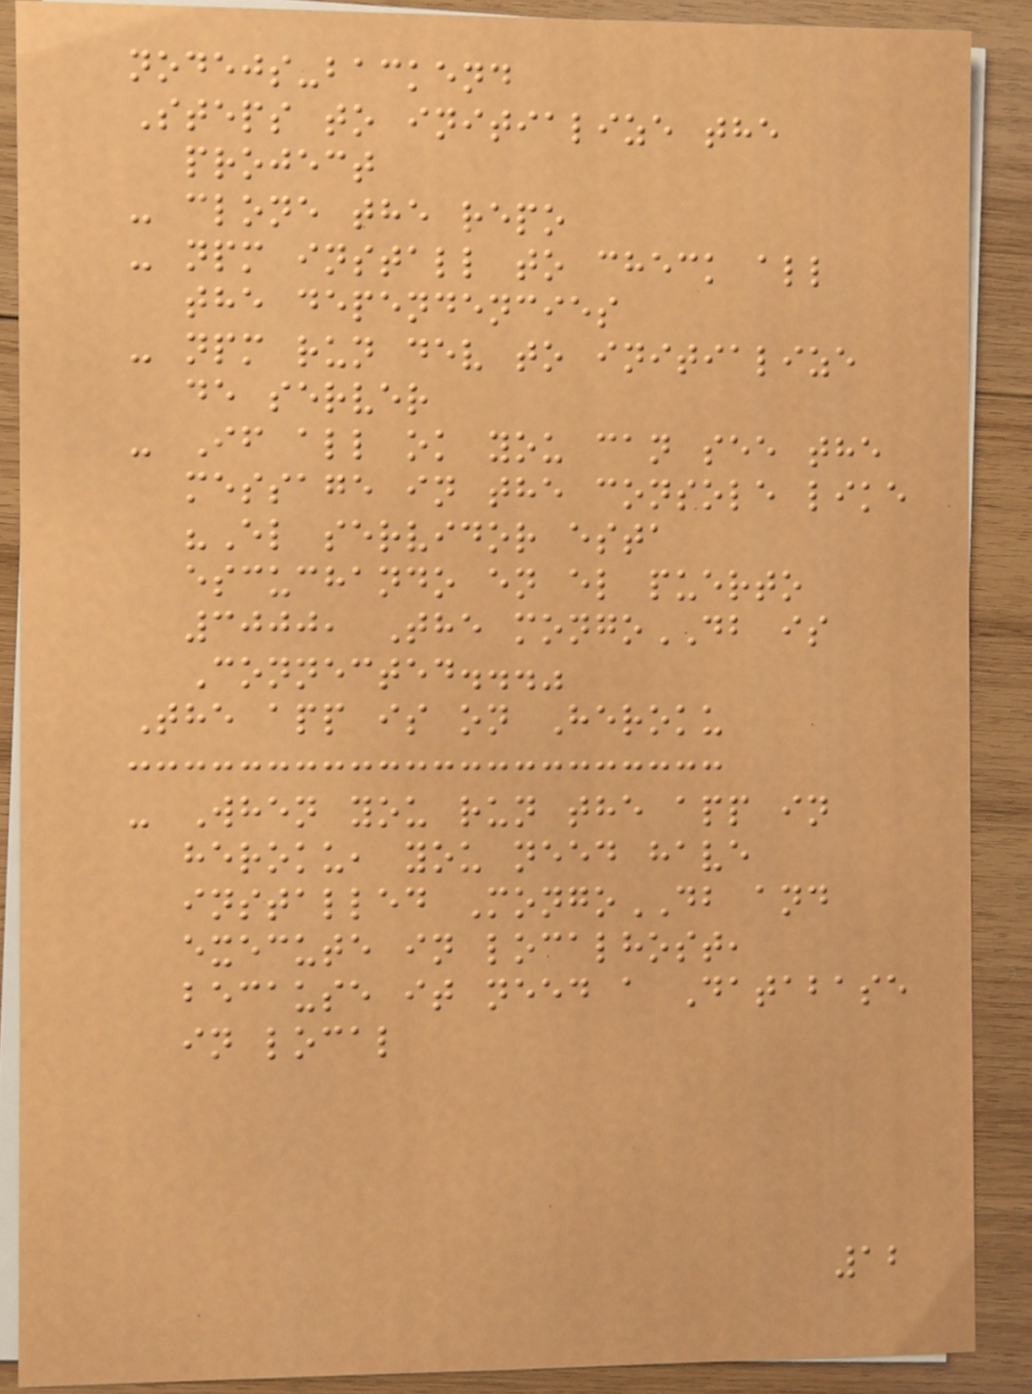nodejs-backend
Steps to initialize the
project
- clone the repo
- npm install to check all
the dependencies
- npm run dev to initialize
de server
- If all ok you can see the
message in the console like
"El servidor esta
escuchando en el puerto
3000, The mongoDB is
Connected..."
The app is on Heroku
- When you run the app in
heroku, you need have
installed MongoDB and
execute in localhost,
because it need a Database
in local
12
